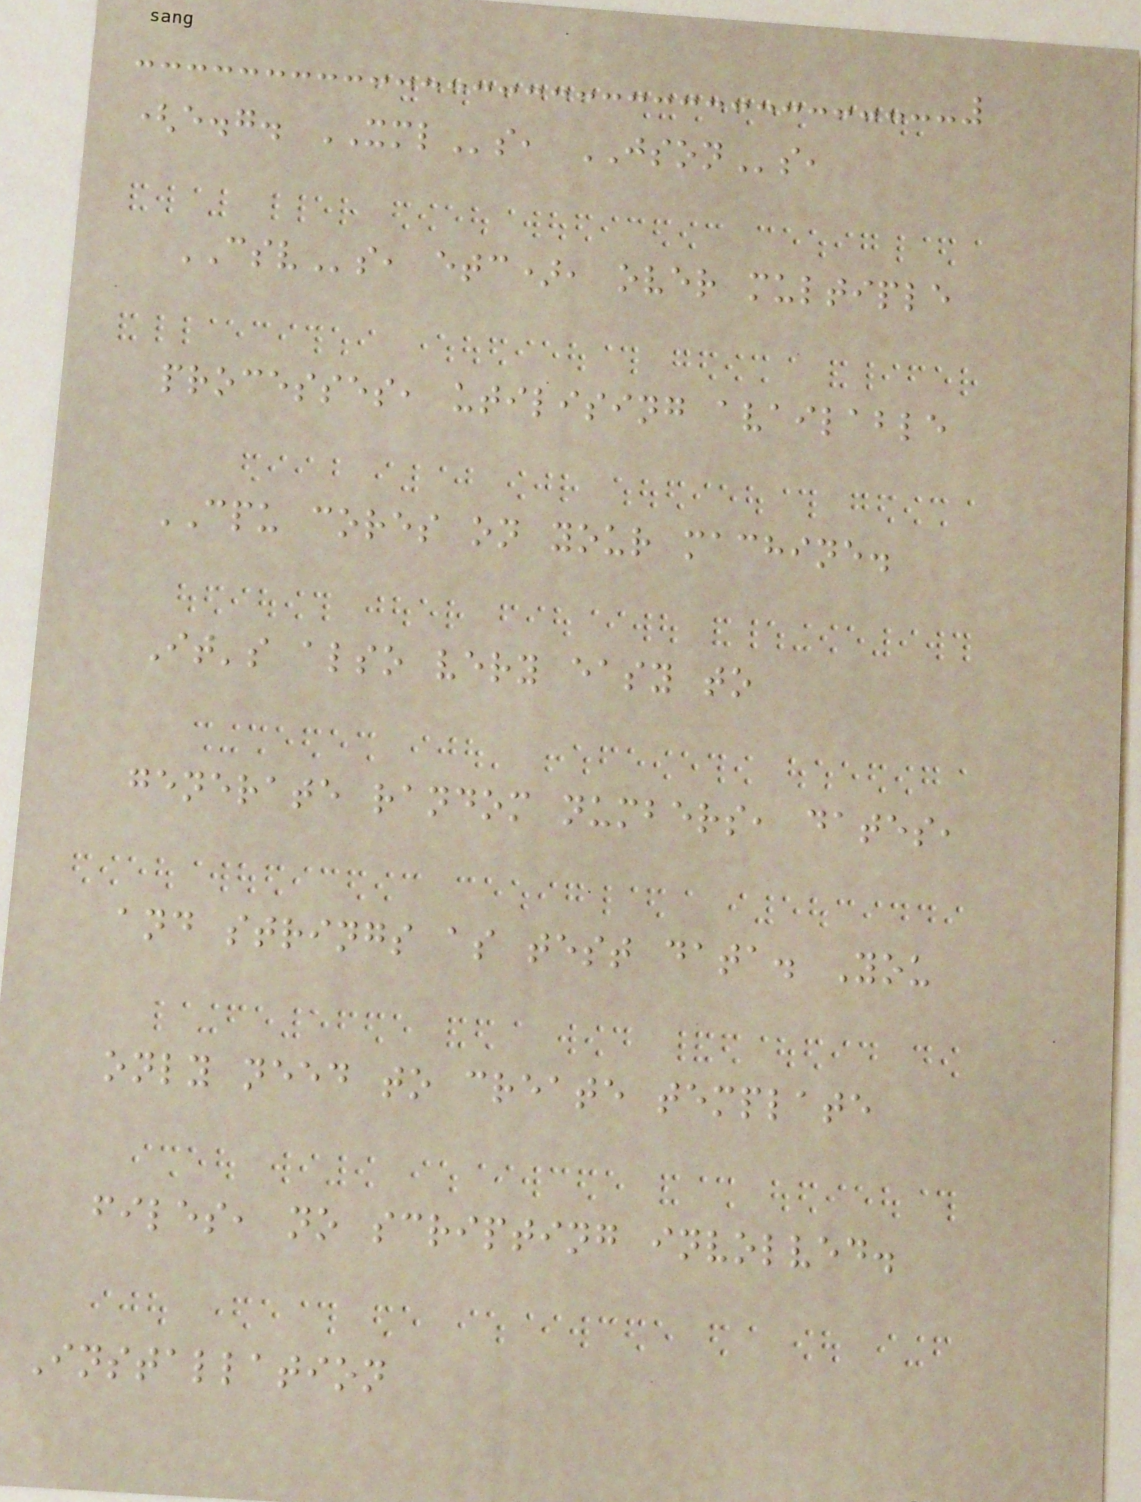(e.g. XMLs, JSONs,
CSVs, etc), over multiple
processes, utilising available
CPU cores on your machine.
It's also very easy to
generate random numbers, dates,
and strings as test data. You
only need to create template
files, no scripting involved.
Installation
